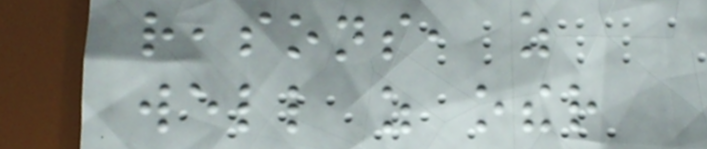reasons, as
well as other
